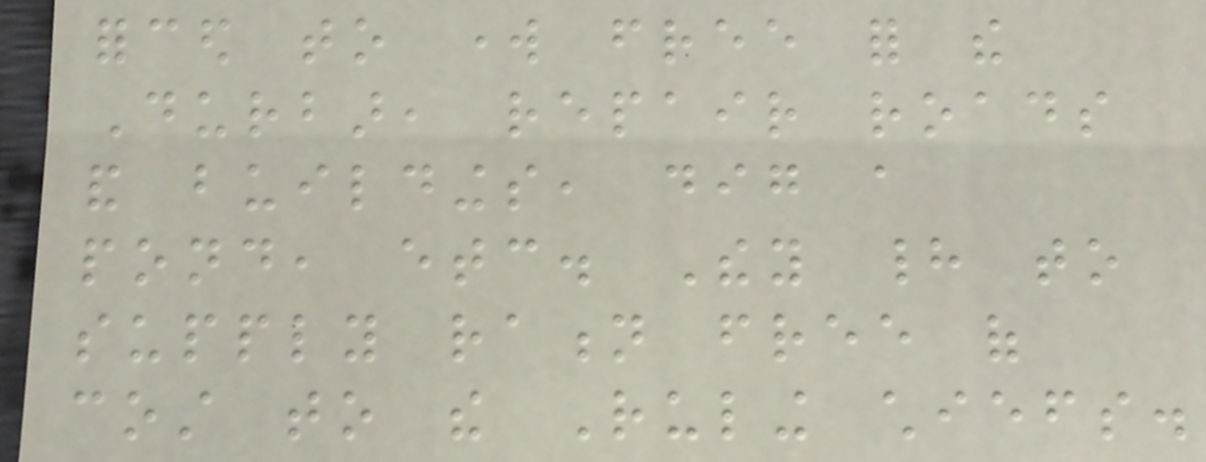forced to work free for the
Durbar, repair roads
and buildings, dig a
pond, etc. They had to
supply ration free of
cost to the Ruling chiefs.
